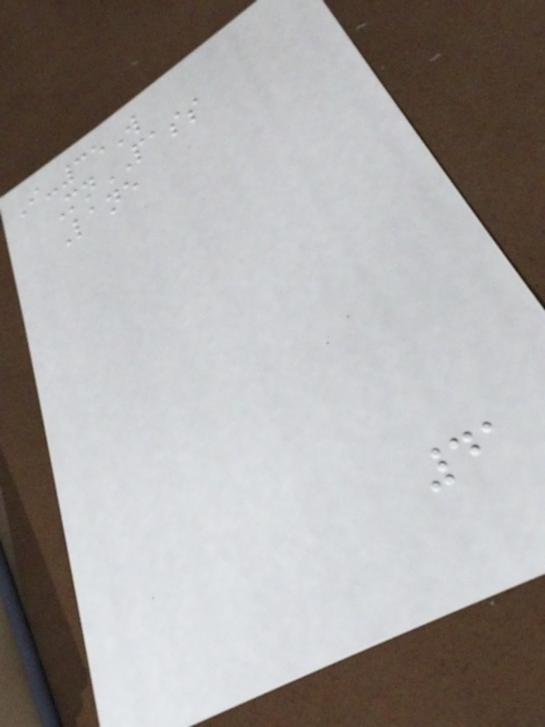I-35W
MnPASS
Lane
41
